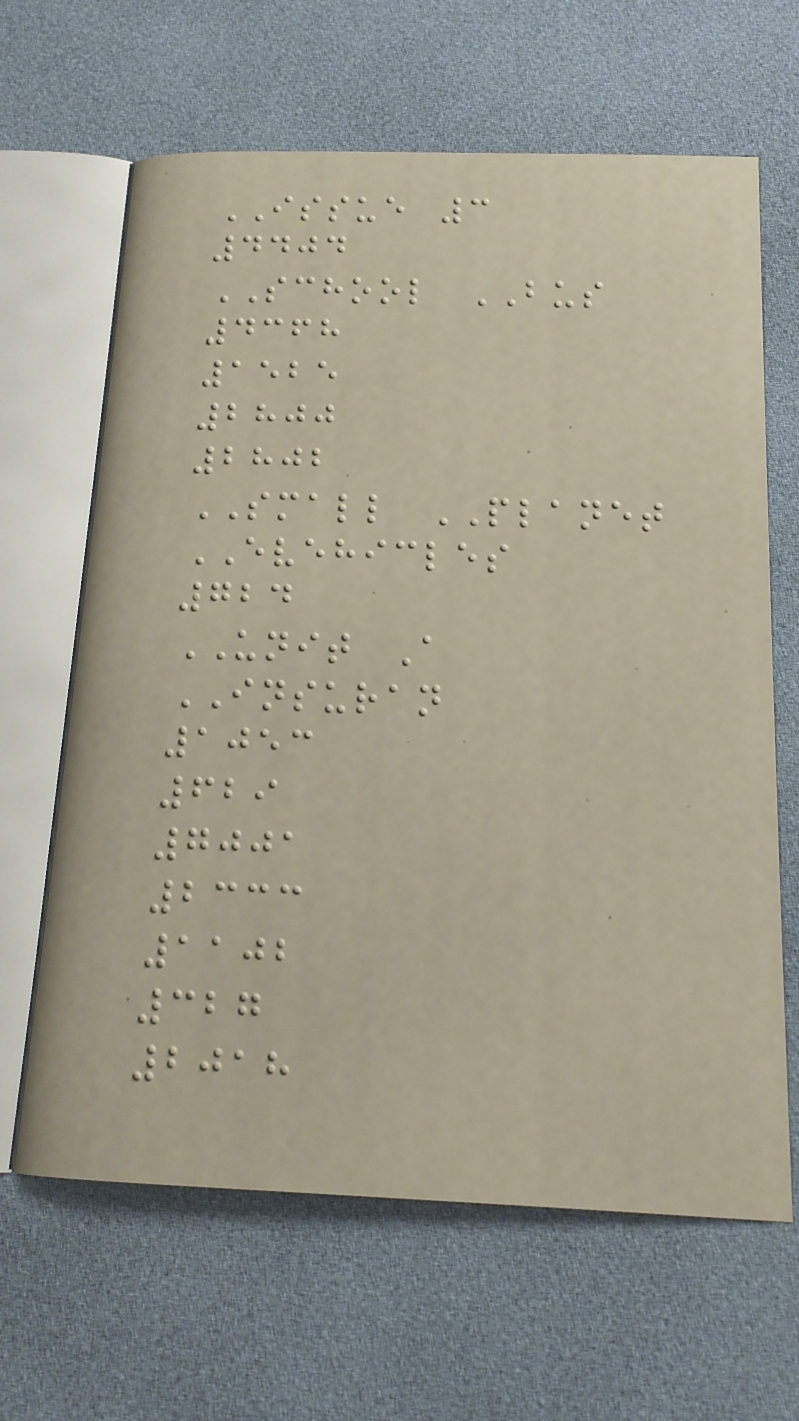ISSUE 3
4404
SCHOOL BUS
4368
1525
2800
2802
SMALL PLANET
EVEHICLES
724
UNIT A
INSURAN
1053
629
7001
2333
1102
327
2018
